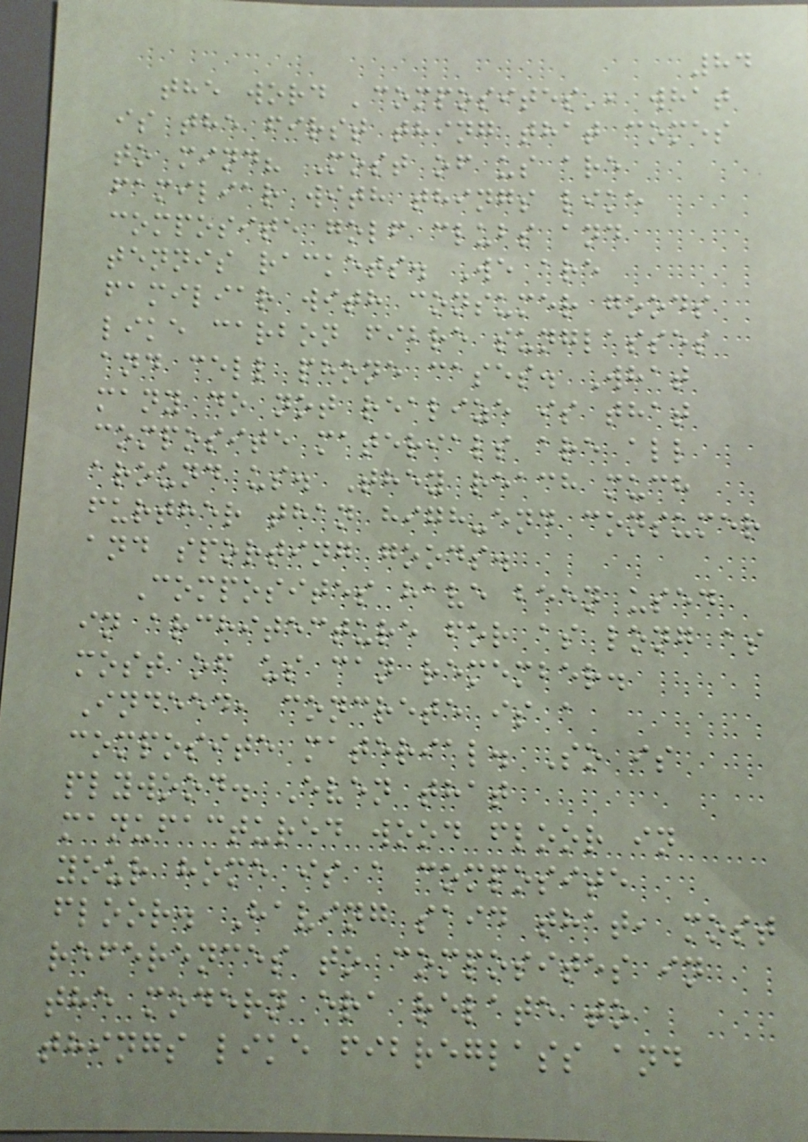84
the word 'composites', what
is the first thing that comes
to mind? Most of us are
familiar with things like
composite golf clubs and
tennis rackets. We are
familiar with consumer goods
like carbon fibre sunglasses
and cell phone cases. What
many do not realize is that
composite materials are all
around us. They reach much
further than high-end consumer
and sporting goods.
Composites have been used
in architecture for as long as
most of us can remember.
Indeed, concrete is a
composite material. So is
plywood. Even that
manufactured wood floor in
your home is a composite
floor. Having said that, most
references to composites in
the modern era relate to
things like fibreglass and
